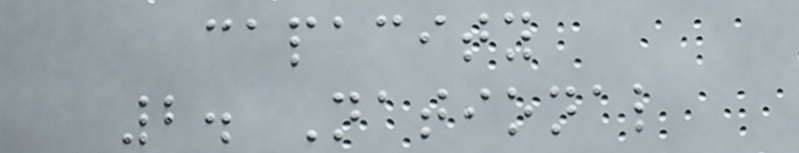capacity
2. National
